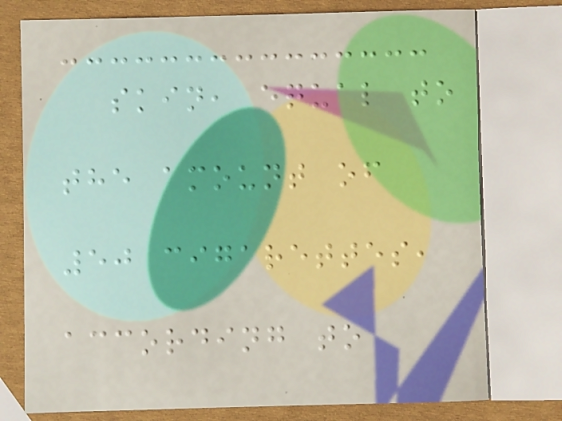skin, equal to
the amount of
50 cigarettes,
according to
